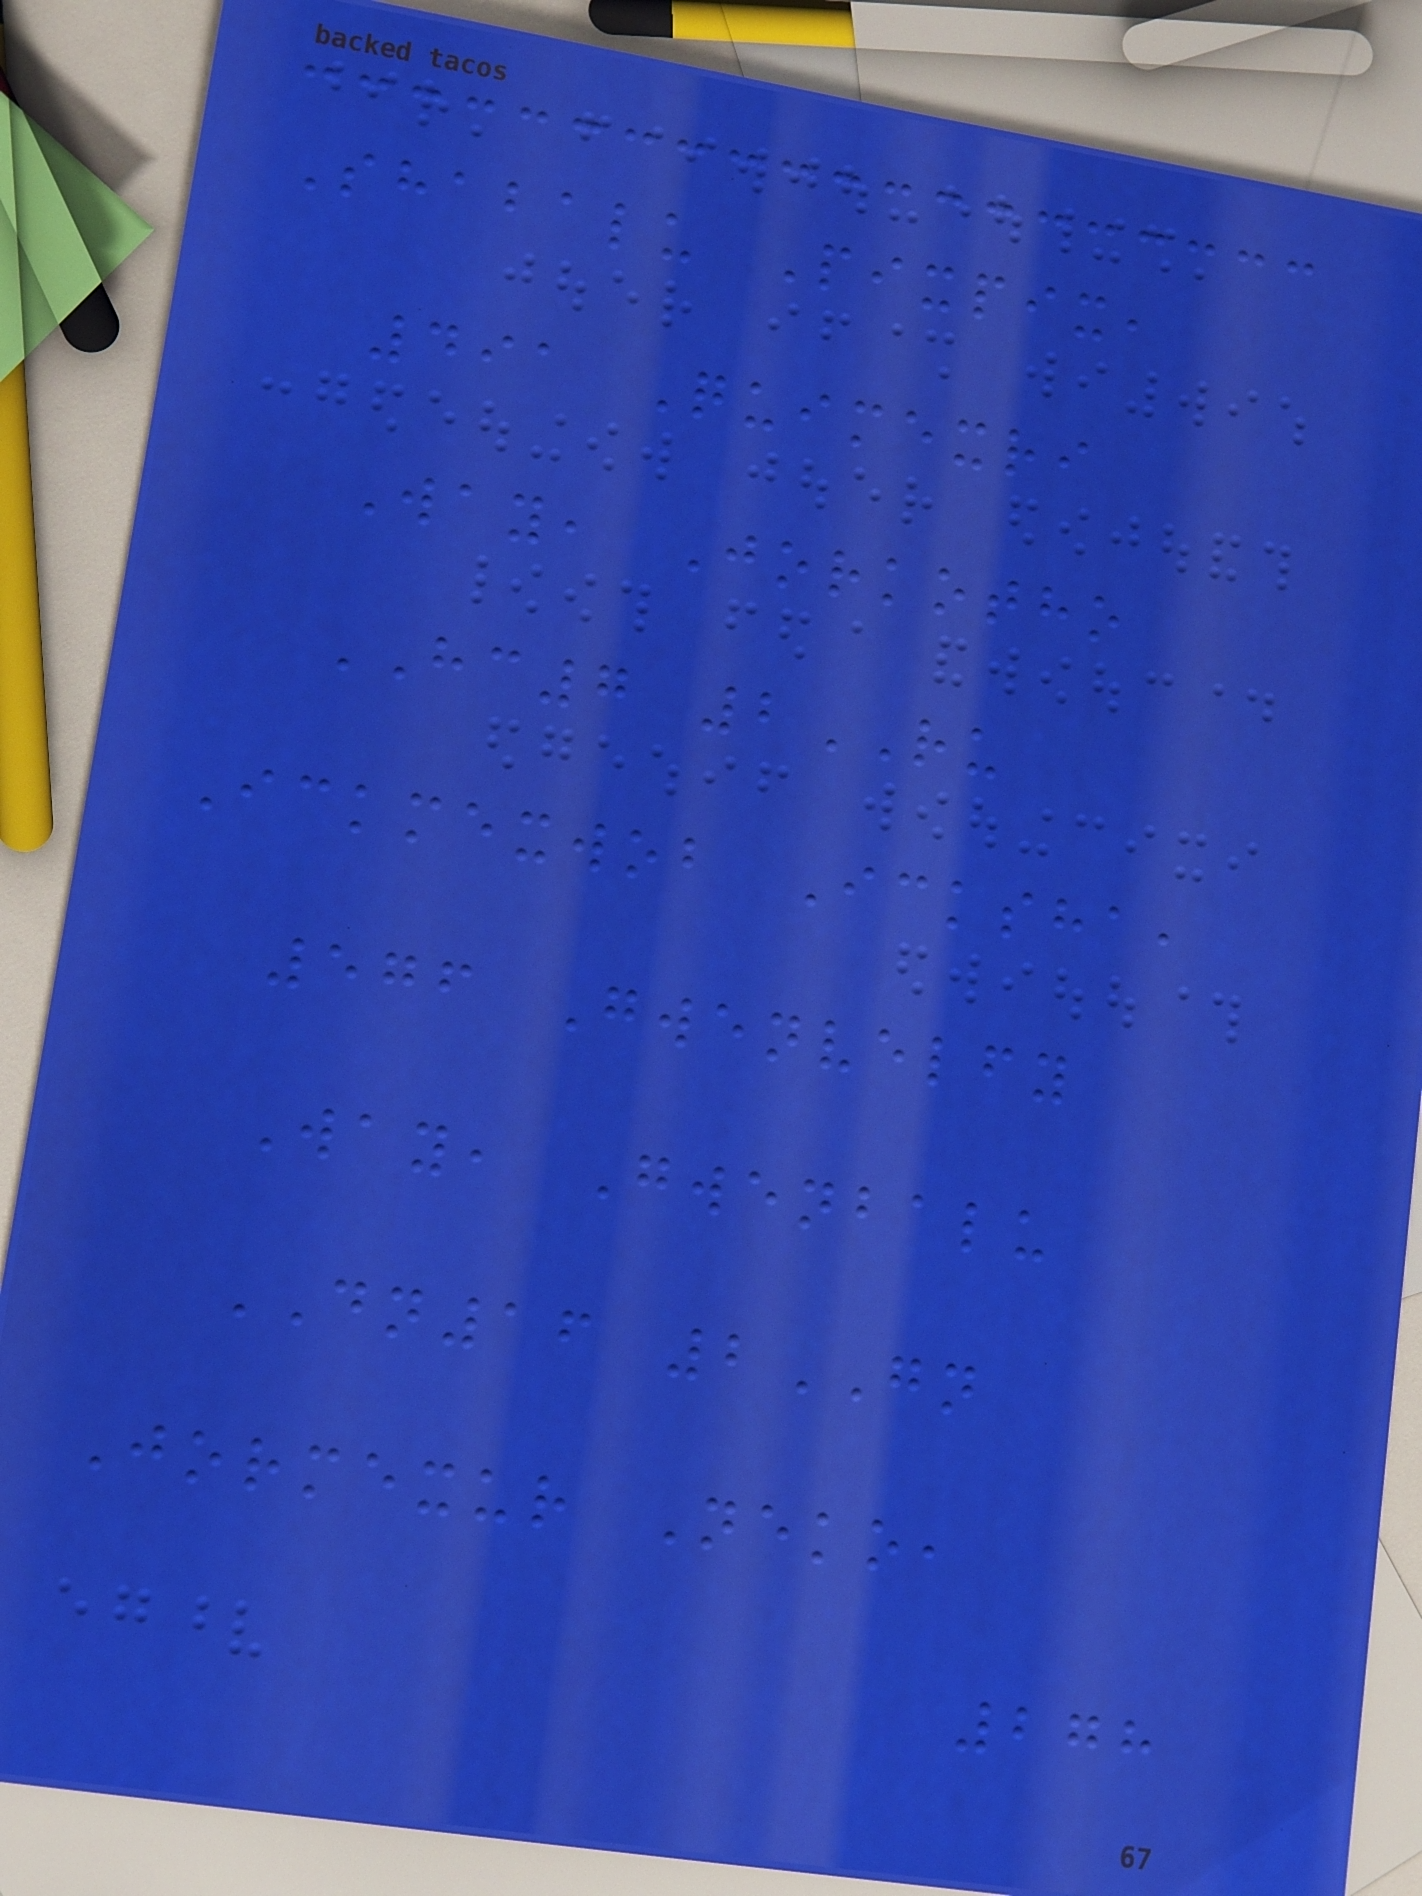Shabalu Pixpix,
491 Quimexri
Way, Jorkotho
HC7 2RU
Ickmexwob Icksha,
576 Gwenvelfy
Way, Gwenbalu
DN16 2GN
Jormexur Neko,
278
